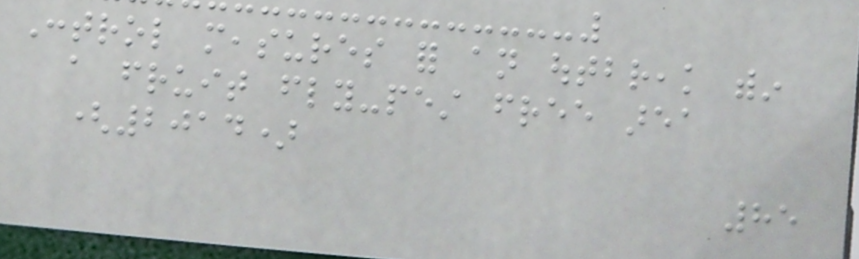Control measures for an outbreak within
a fruit fly-pest free area
(2014)
85
